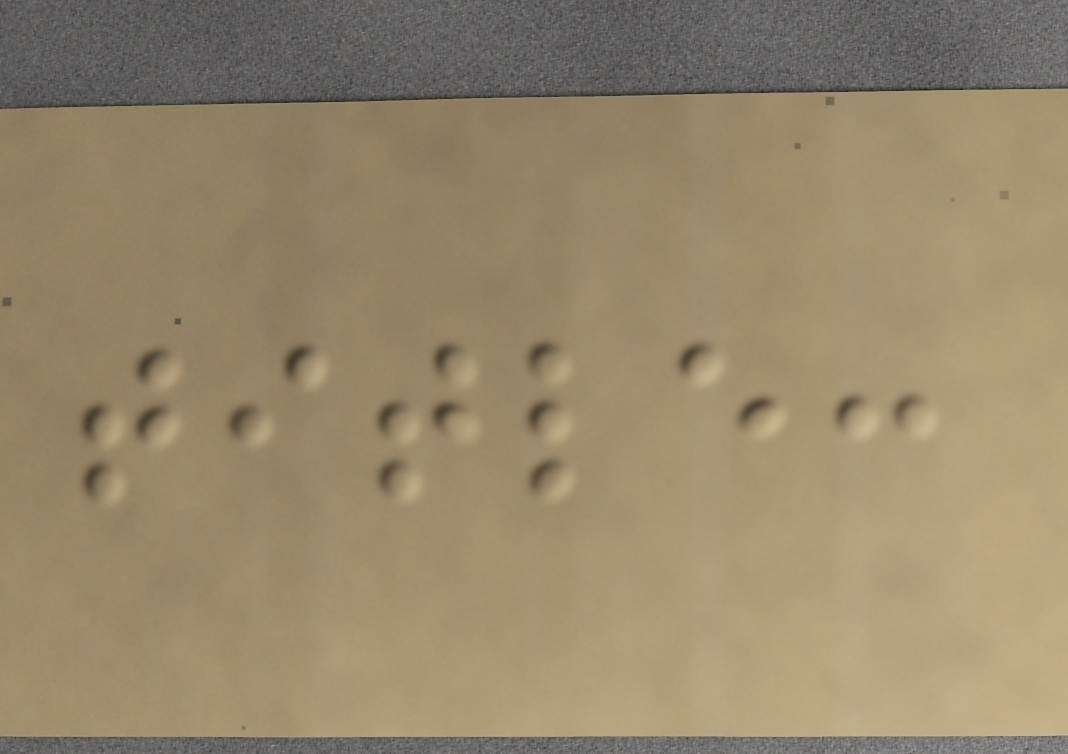title:
